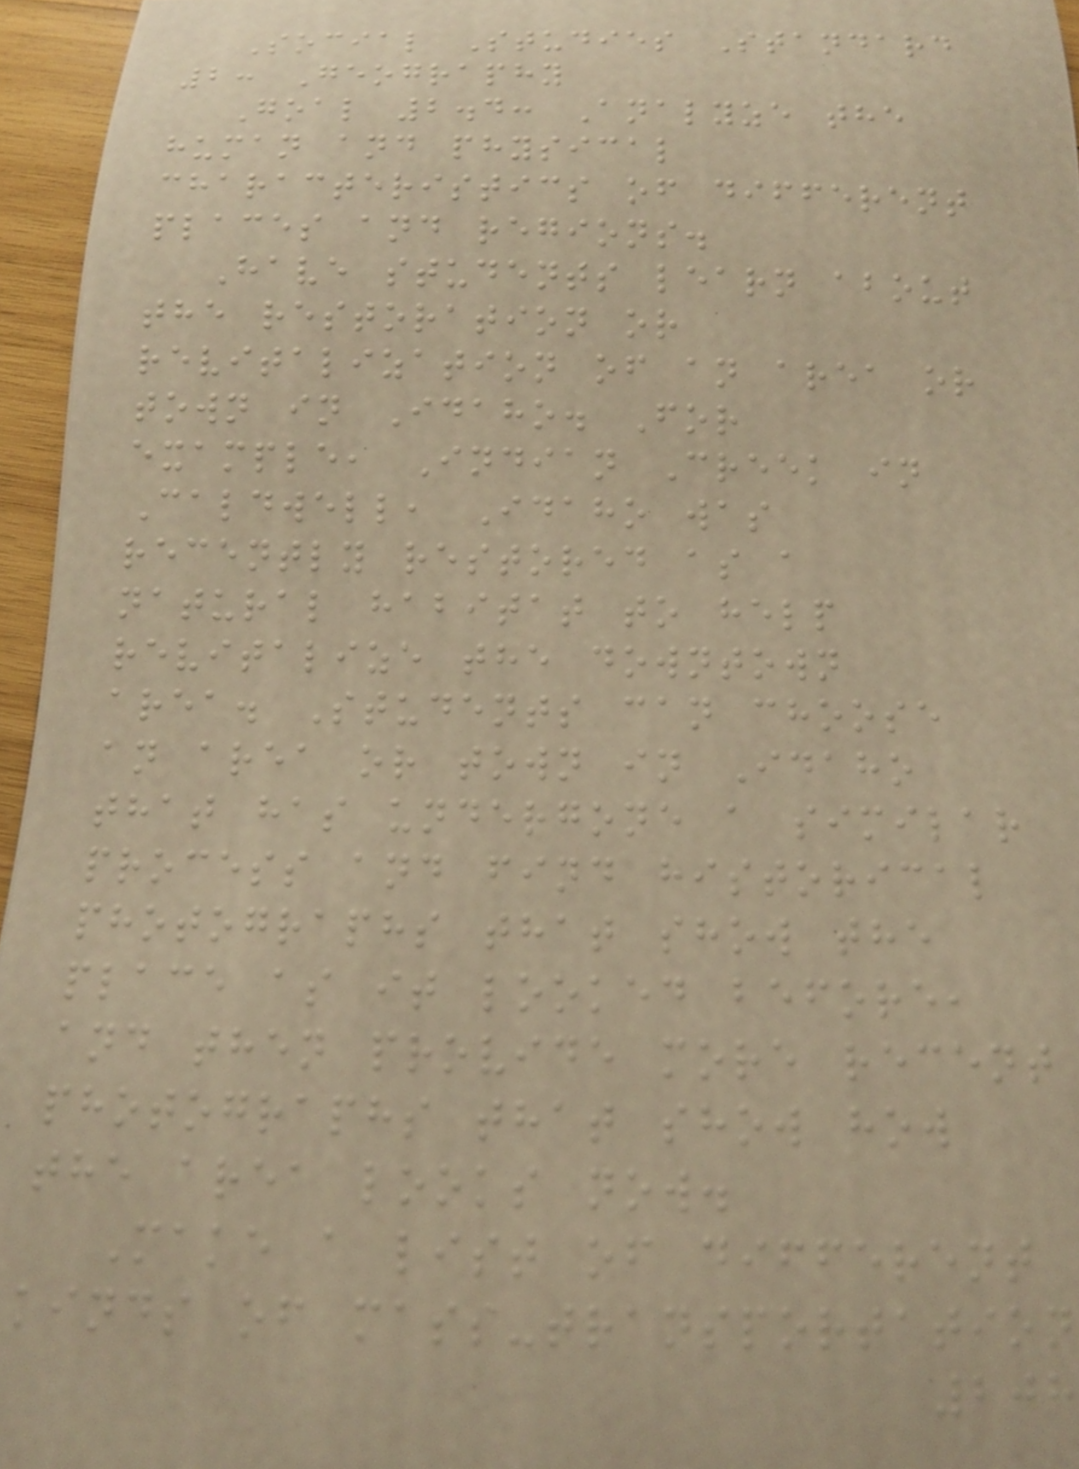Social Studies Standard
2: Geography
Goal 2.4: Analyze the
human and physical
characteristics of different
places and regions.
Have students learn about
the restoration or
revitalization of an area or
town in Idaho. For
example, Indian Creek in
Caldwell, Idaho was
recently restored as a
natural habitat to help
revitalize the downtown
area. Students can choose
an area or town in Idaho
that has undergone a similar
process and find historical
photographs that show the
place as it looked before,
and then provide more recent
photographs that show how
the area looks now.
Make a list of different
kinds of mass-transportation
208
